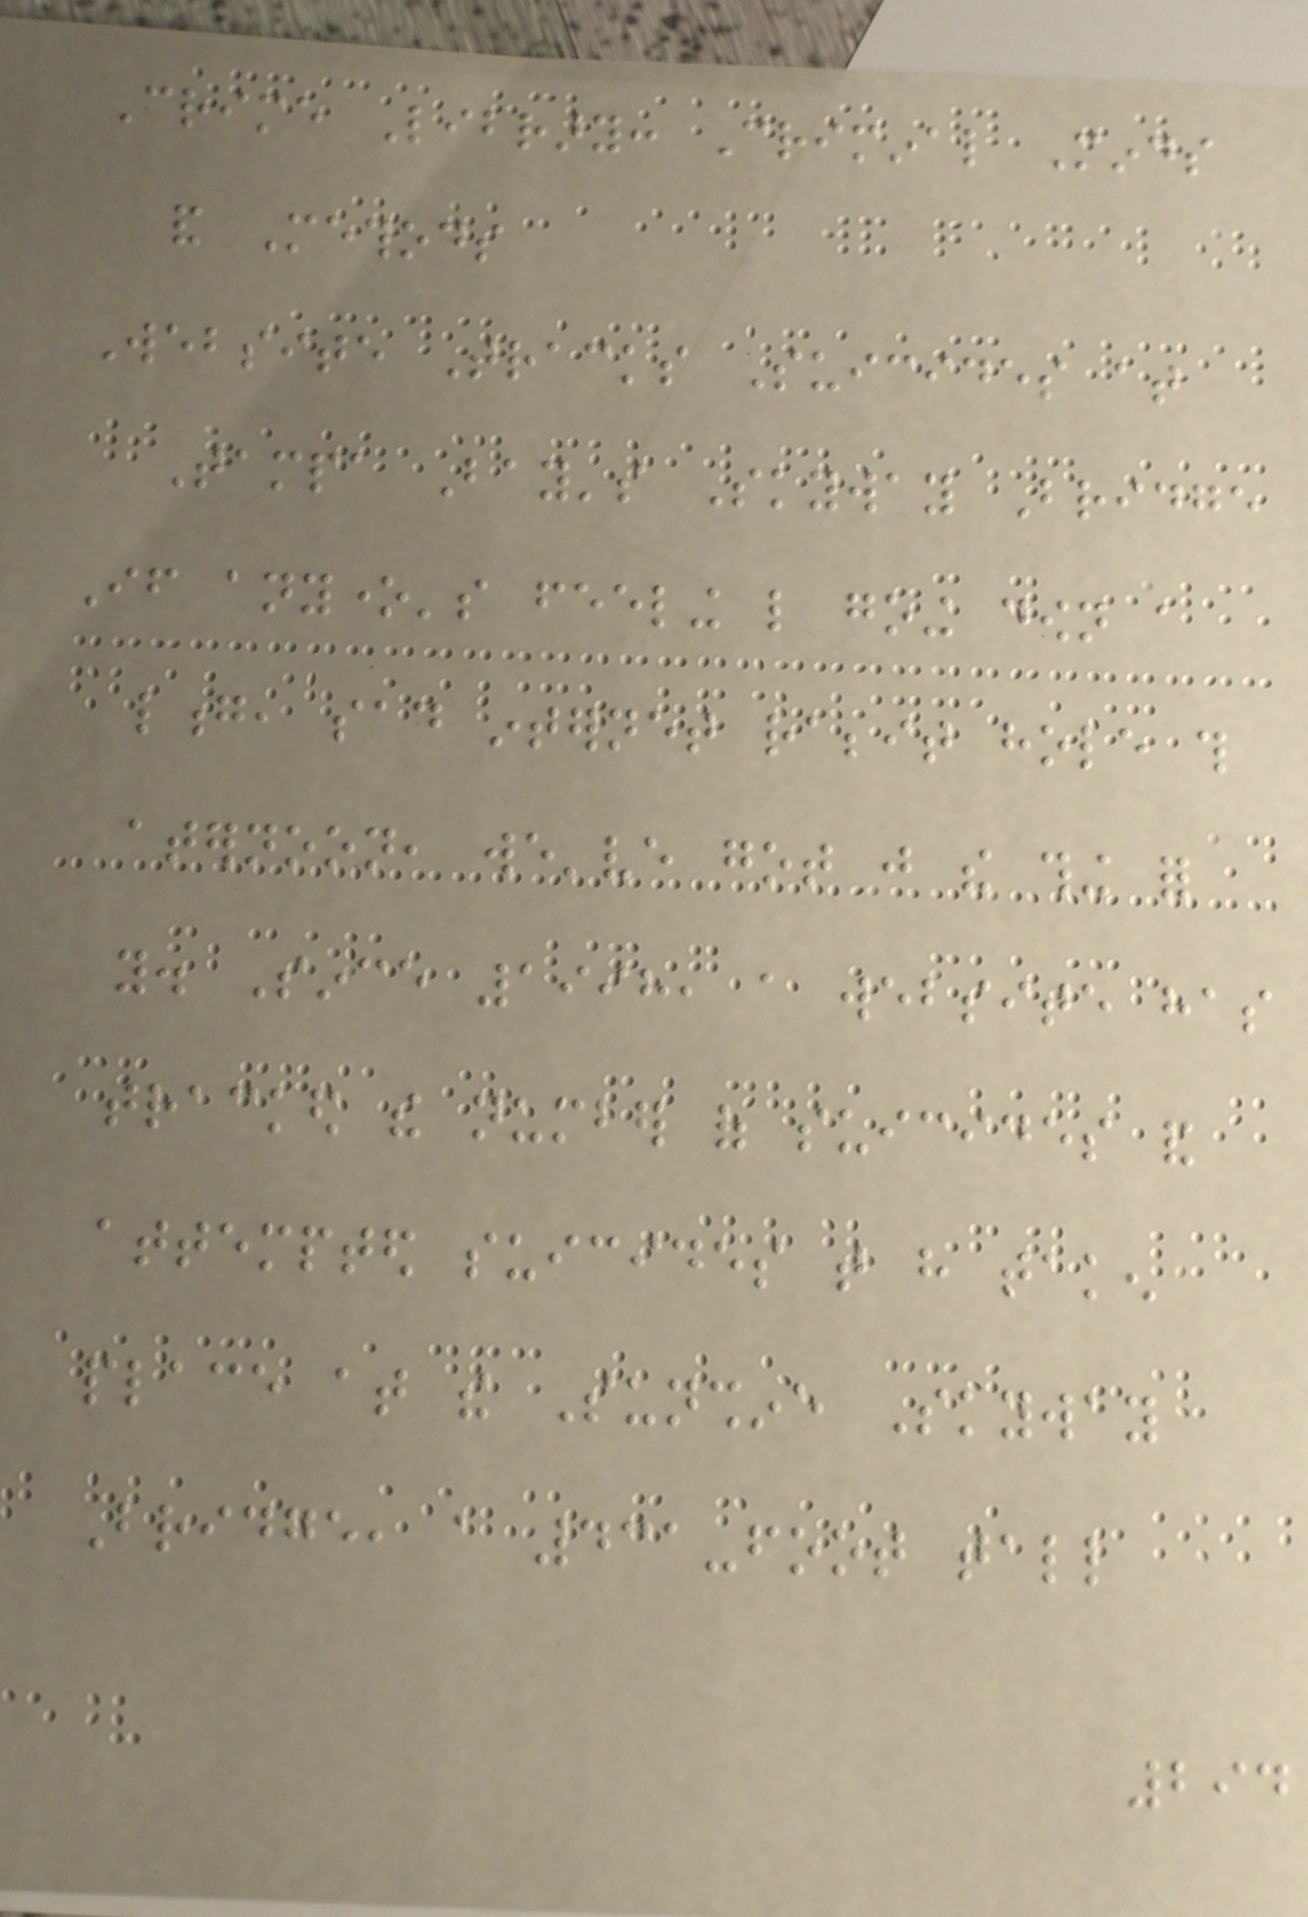Crime Library: Criminal Minds
and Methods
Website Tracks Suicides at
Tampa Bay's Skyway Bridge
If anyone's feeling like going down a
long, sad internet rabbit hole this
aternoon, we've got just the thing for
you. Since 1998, a website has
tracked the number of suicides and
attempted suicides that have taken
place at the Sunshine Skyway
Bridge, a 431-foot tall
294
